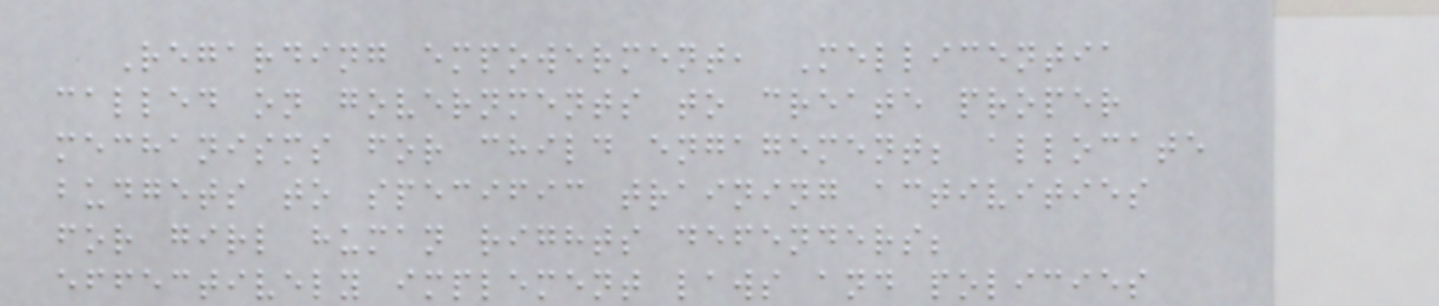Regarding empowerment, Mellicentia
called on governments to create proper
mechanisms for child engagement; allocate
budgets to specific training activities
for girl human rights defenders;
effectively implement laws and policies
